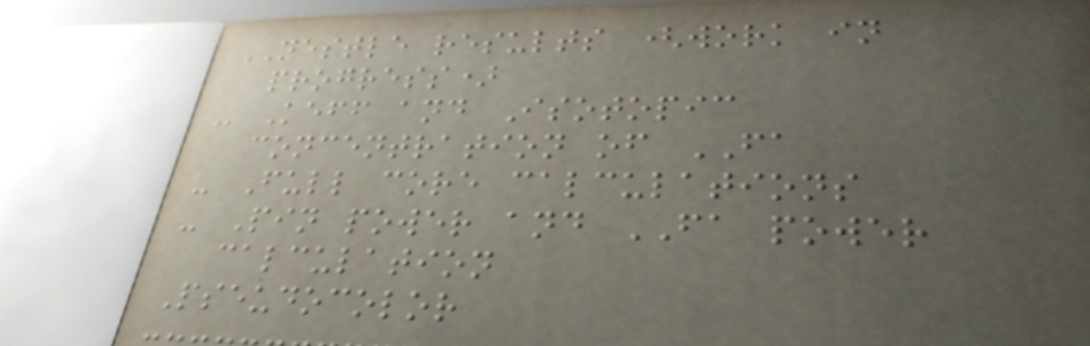NESTLE results (work in
progress)
- Keff and Isotopic
concentration of FA
- Full core calculations
- Pin power and FA power
calculation
Pseudocolor
